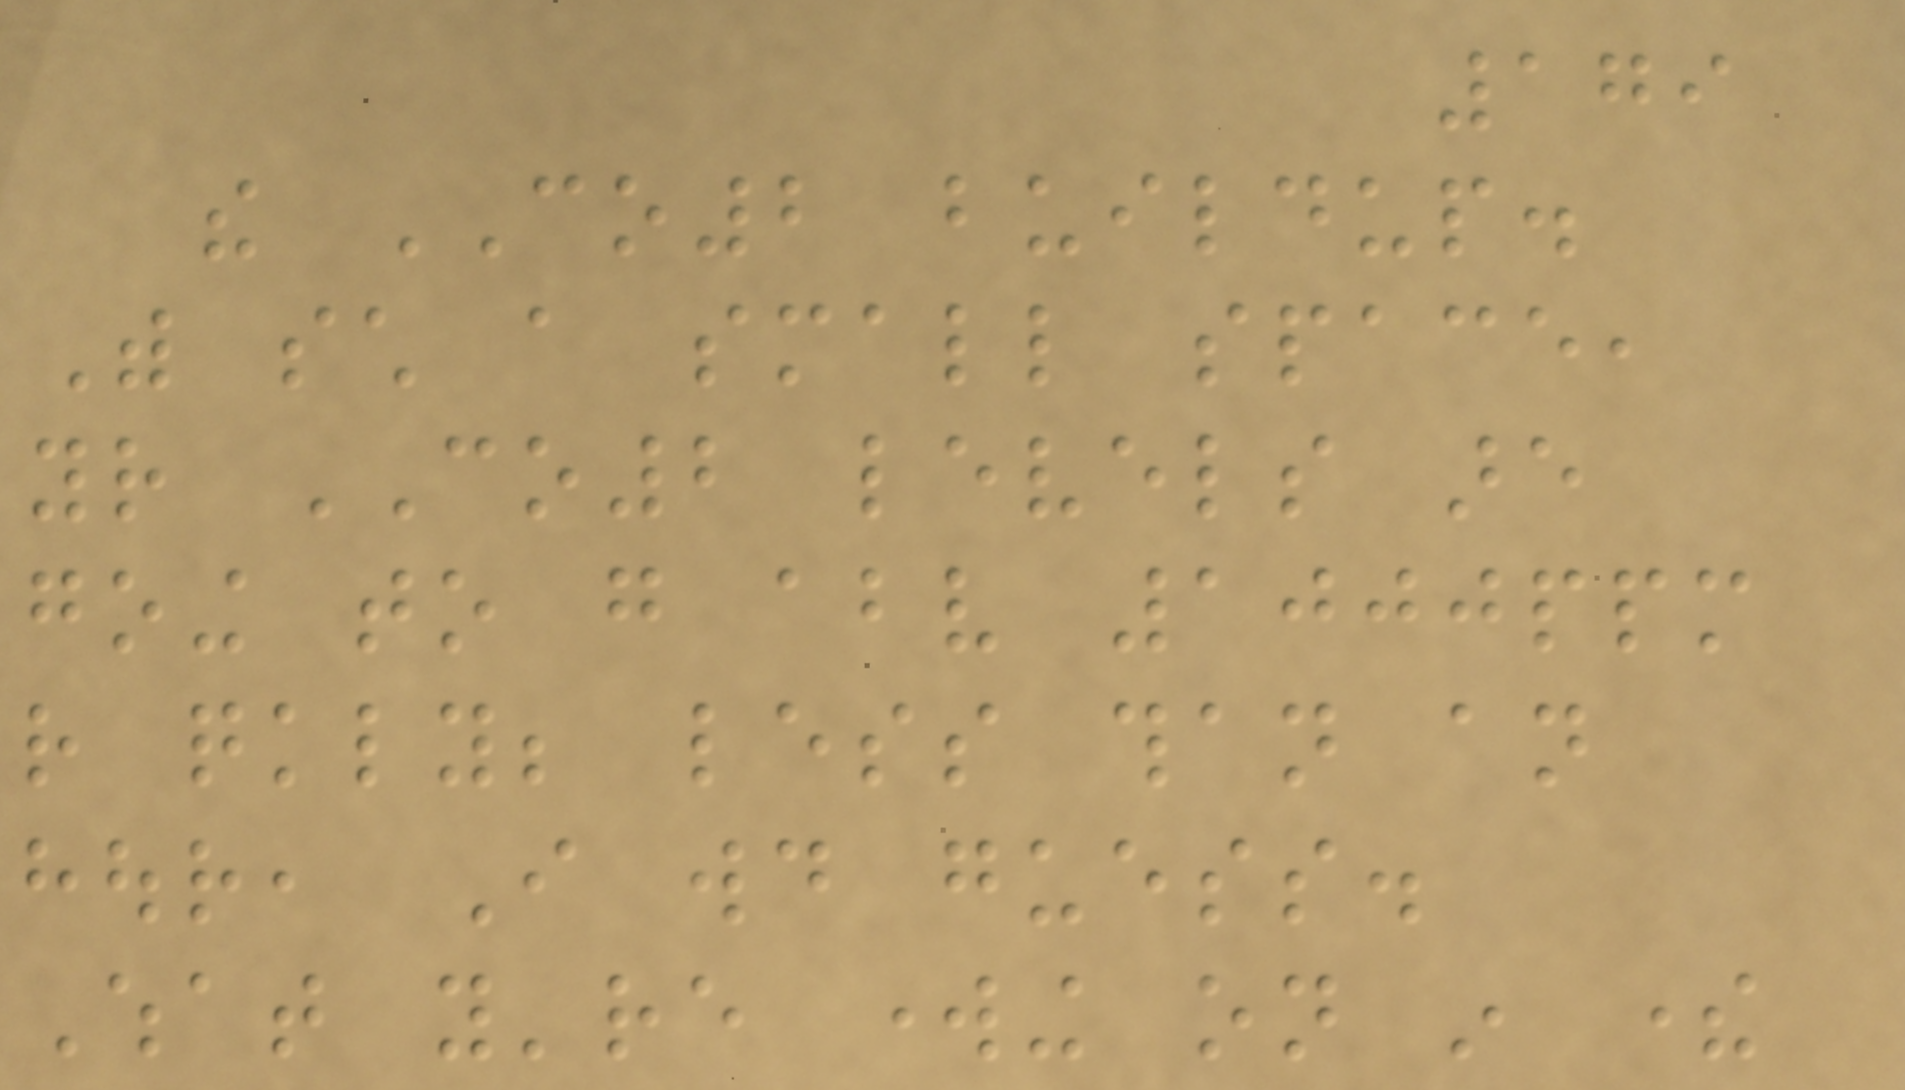179
the CO2 buildup.
With such a small space,
your CO2 levels are
going to go above 1000ppm
rather quickly; less than an
hour, I would guess.
What you're working on in there
